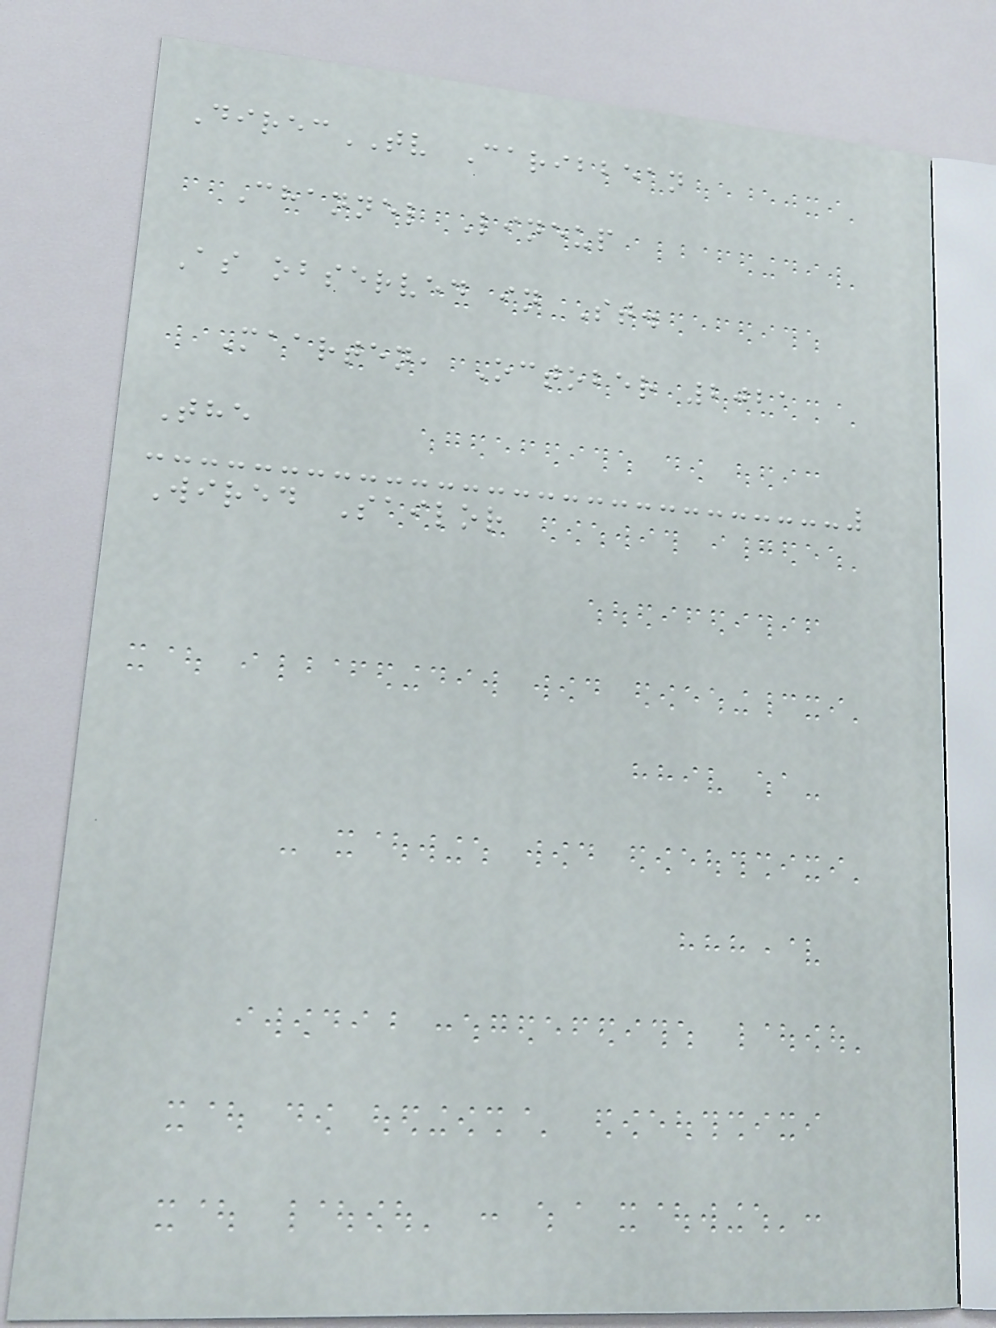DirecTV Caribbean
Channel Lineup
As observed in St.
Maarten, October 2021
The
Wired Sailor
